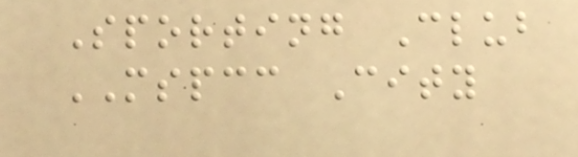Sporting Club
MSPCC City
